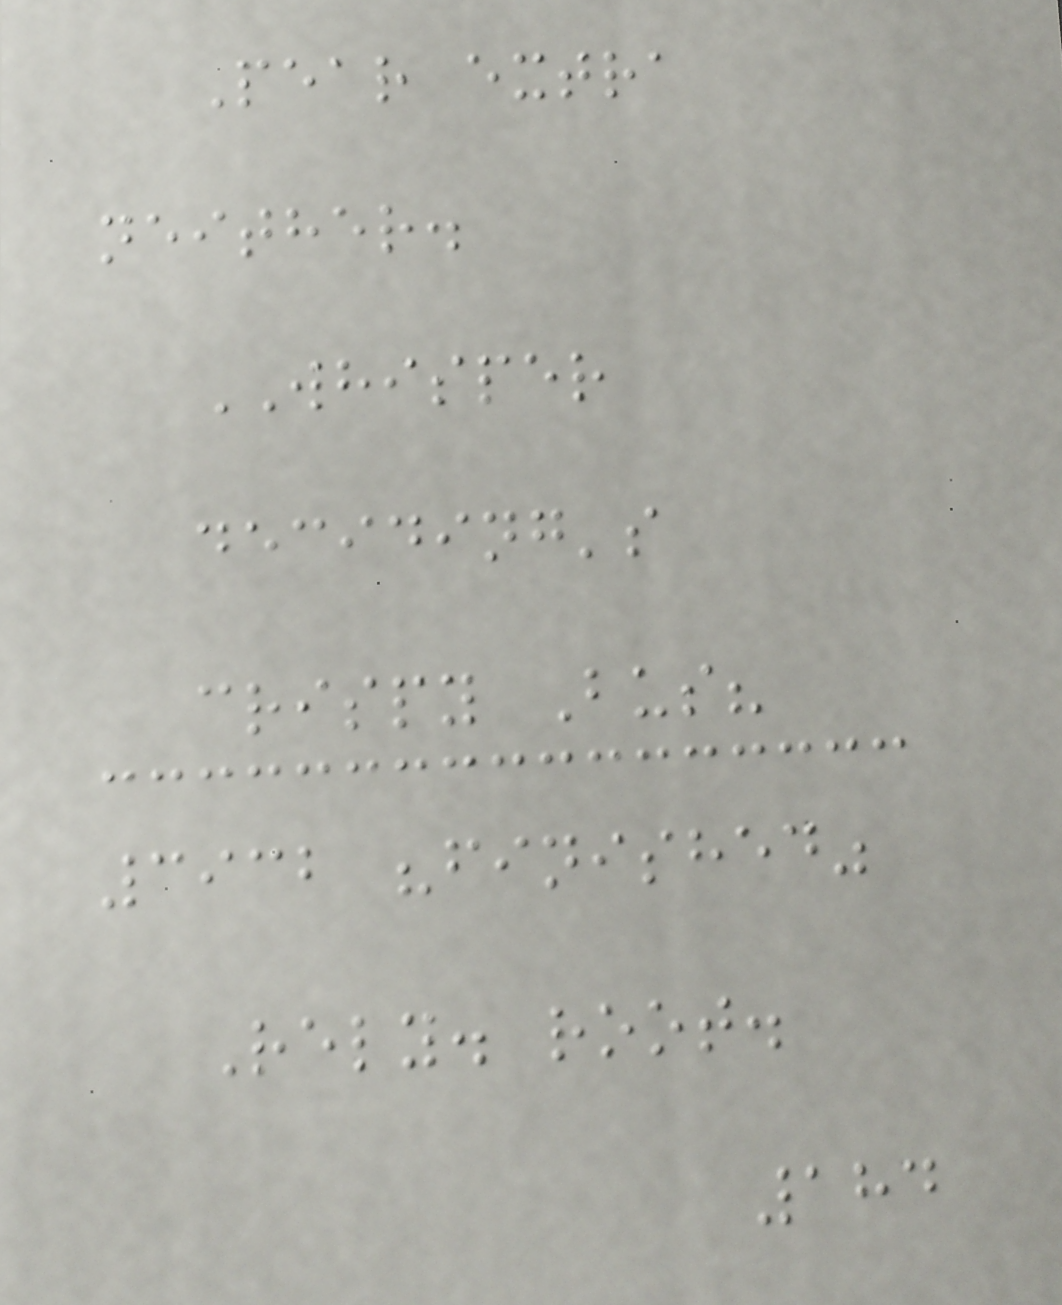Pear extra
neither.
WHISPER
deciding's
crispy Bus?
3932 "finished"
Rely. root.
184
